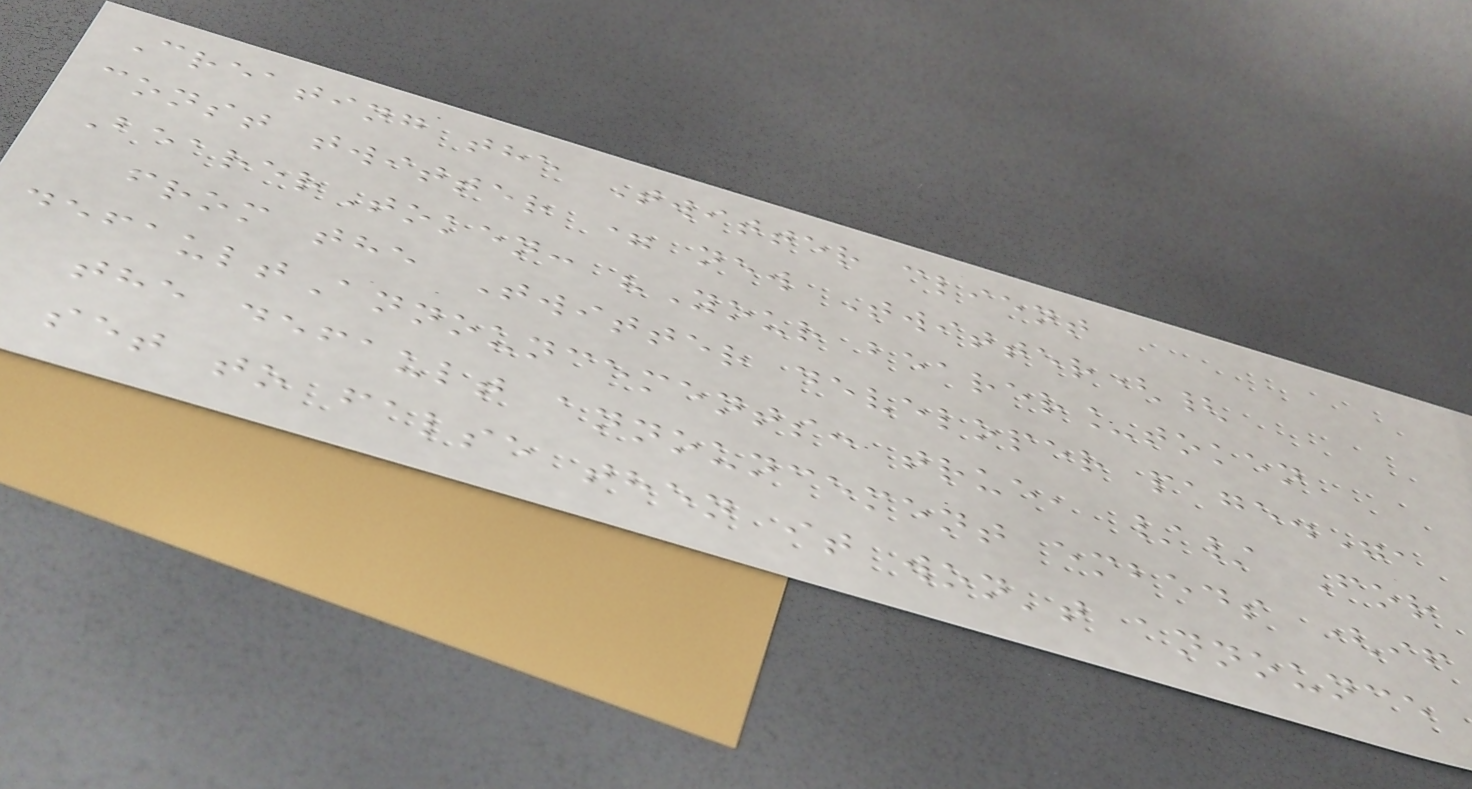Creating the Twitter client
const twitter = new Twitter({
BearerToken: "Your bearer_token
from the Twitter developer page.",
defaultAnnouncements: true, // For
the default announcement embeds (if
set to false then it won't announce
